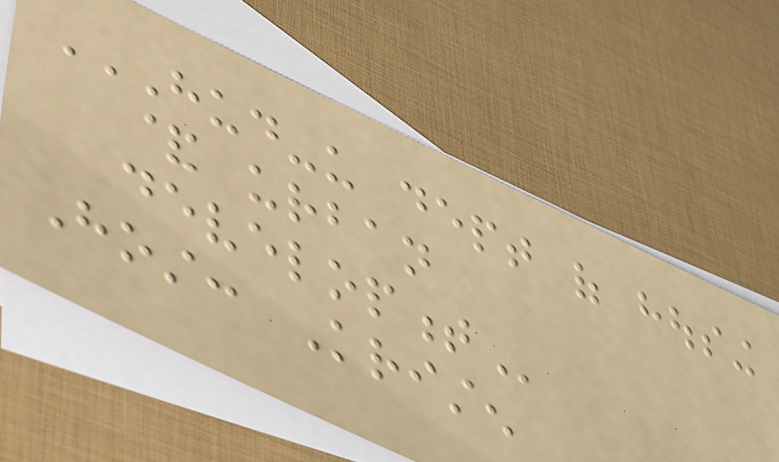HUD-US DEPT OF HOUSING
& URBAN
DEVELOPMENT
Host: Kristen
